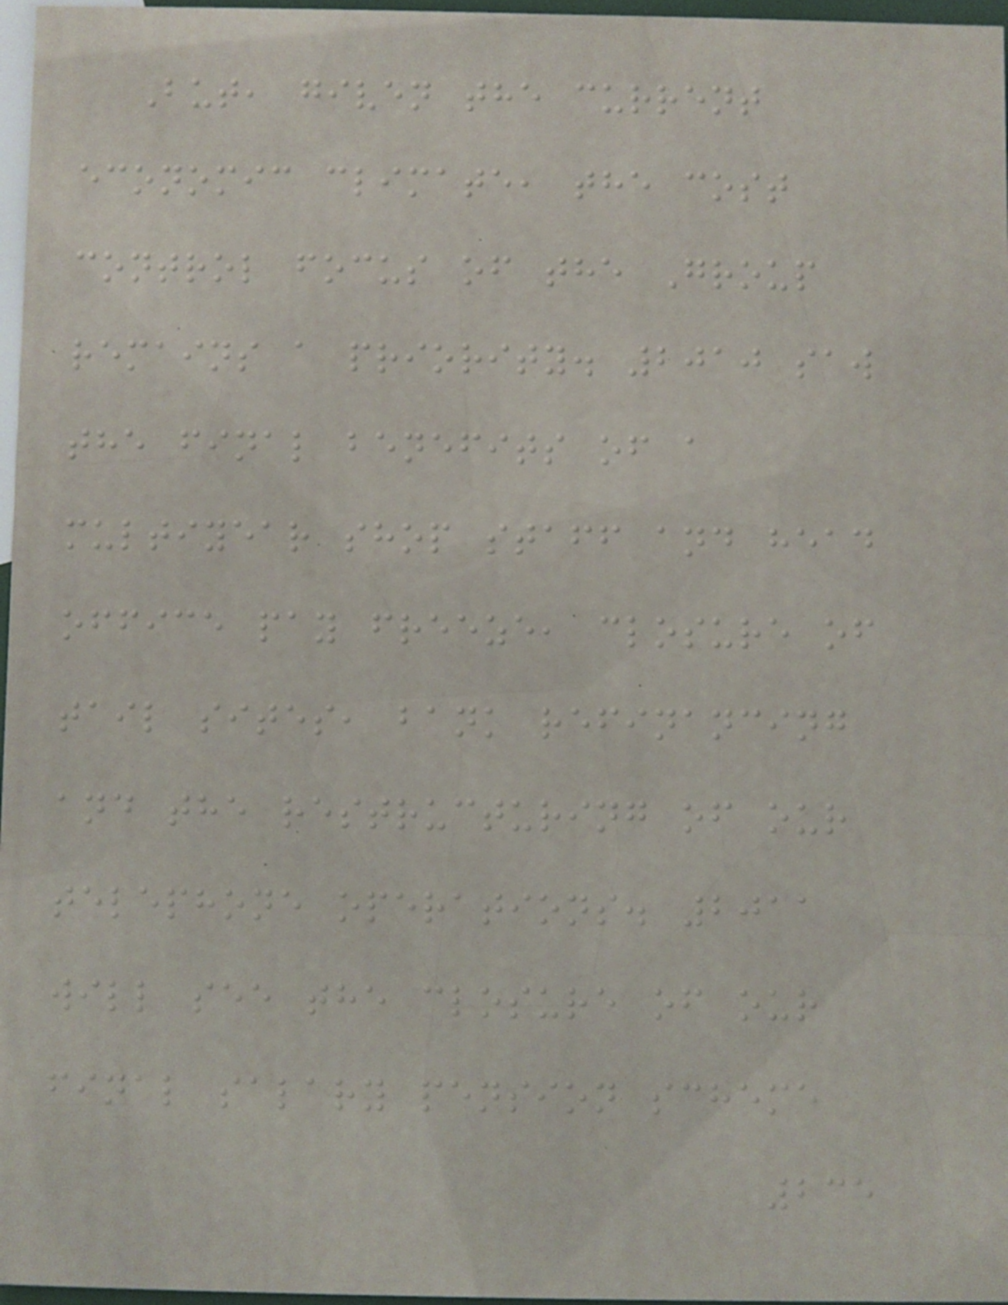But, given the current
economic climate, the cost
control focus of the Group
remains a priority. 2010 saw
the final benefits of a
multiyear shop staff and head
office pay freeze, closure of
tail sites, bank refinancing
and the restructuring of our
telephone operations. 2011
will see the closure of our
final salary pension scheme
235
